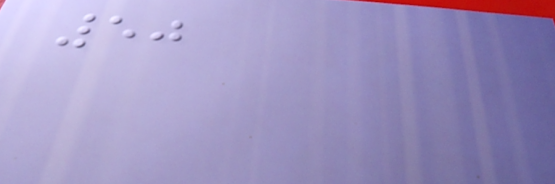50
